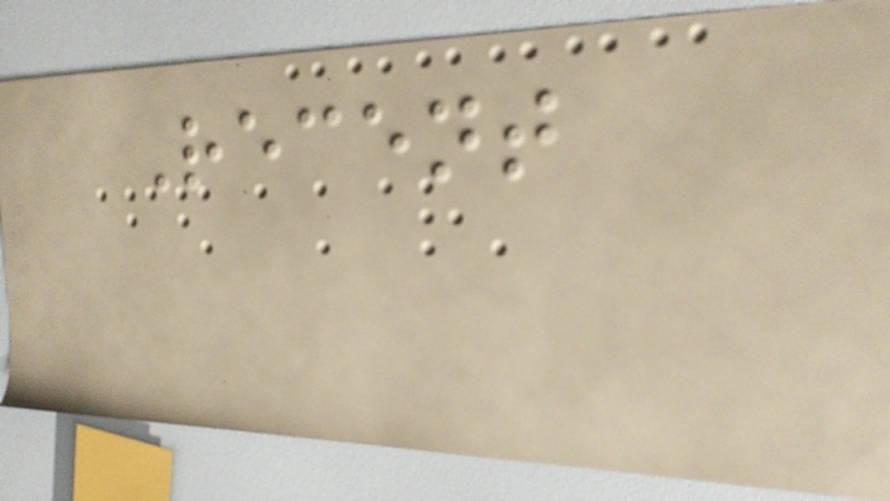Recent
